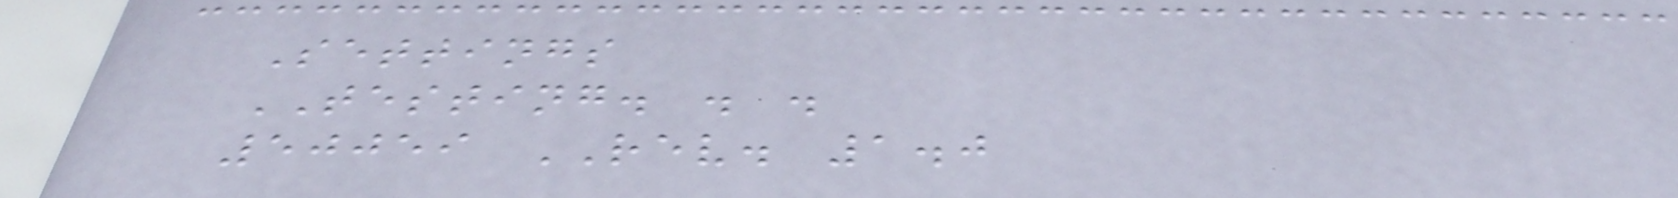Settings
TESTING. . .
50059 REV. 1.0
